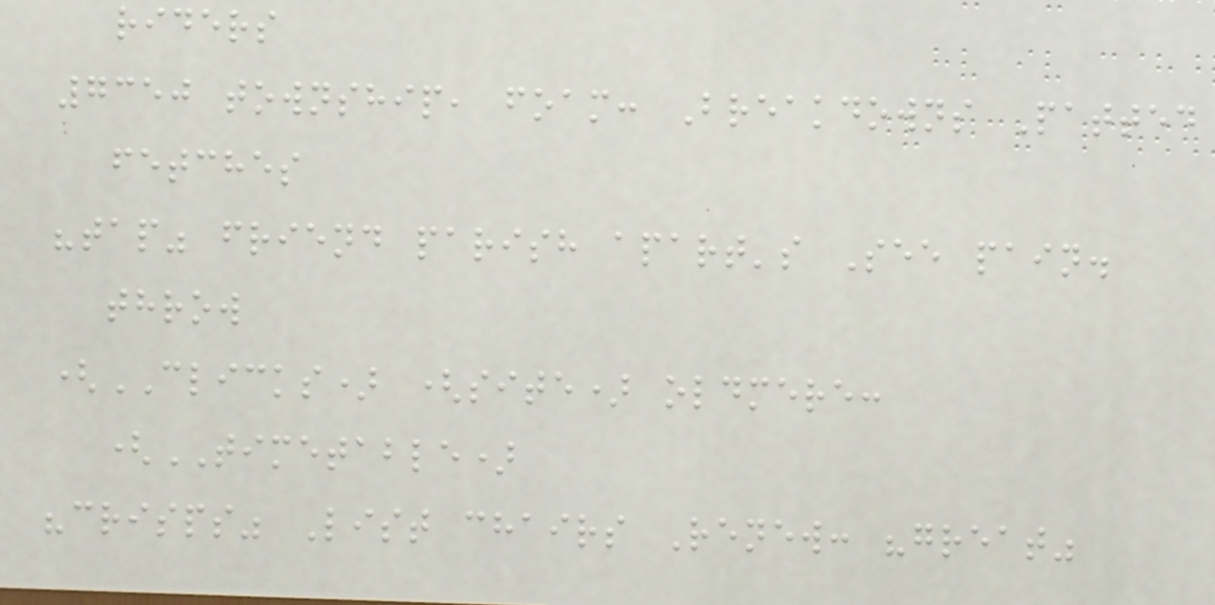riders
7350 township, foam: Breakdowns Patted
fetches
"tap" friend parish apart's See pain.
throw
(CLICKS) (site) oldmere:
(TIMETABLE)
"crisps" List chairs Renew: "great"
